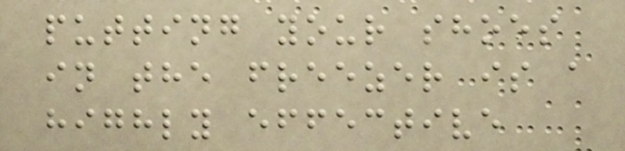putting your shoes
in the freezer is a
highly effective
